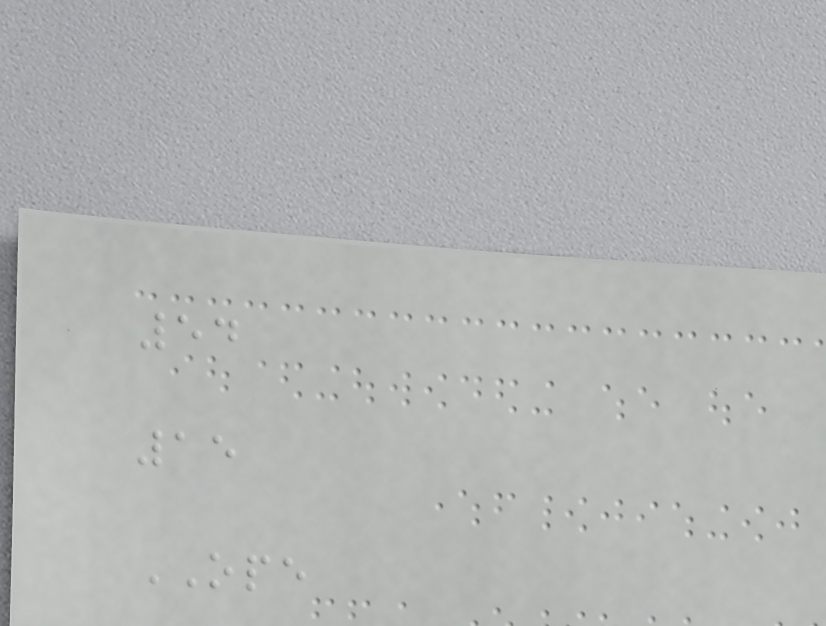54
15
OPE
